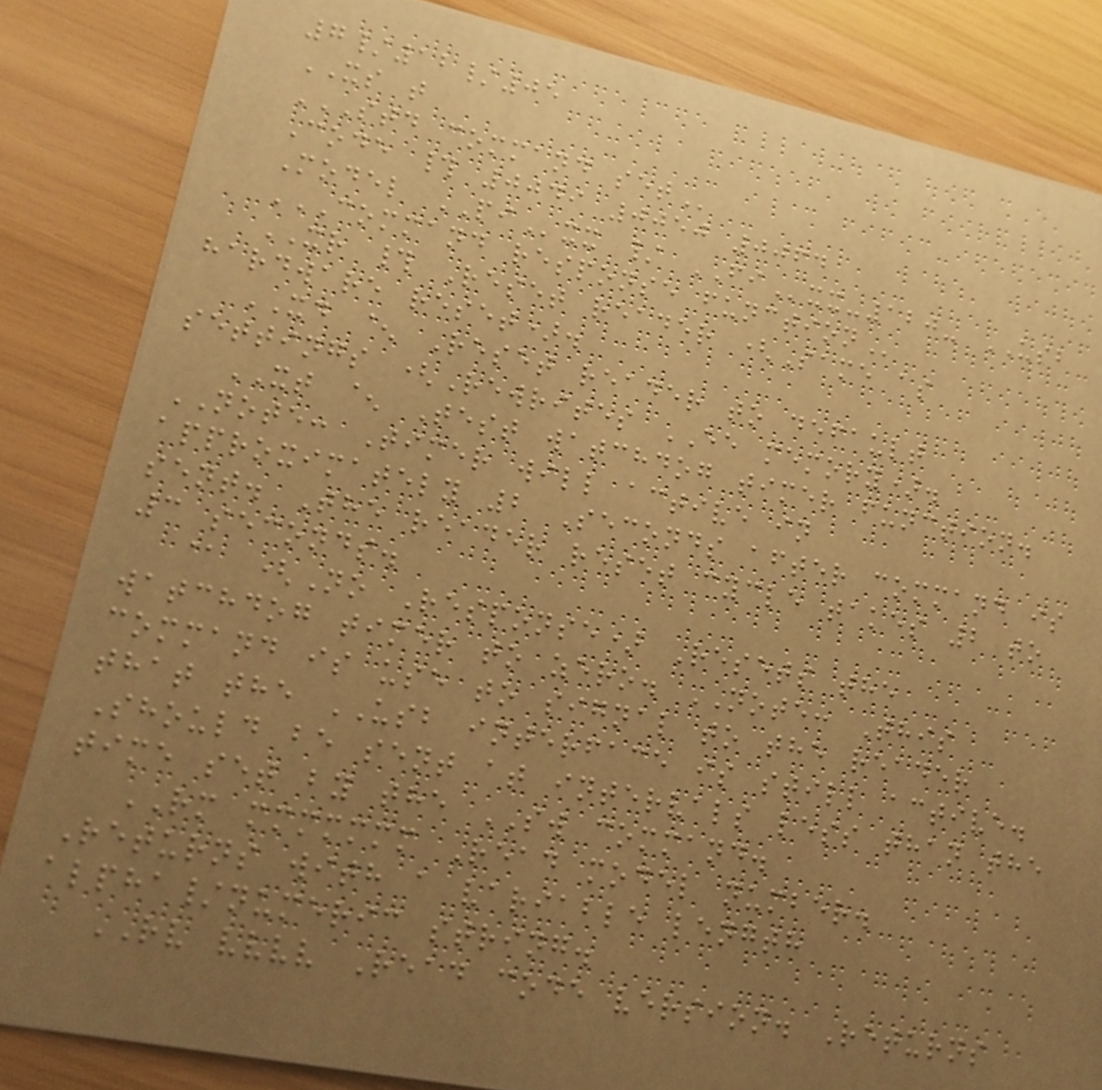7/12/05
XS t
STD COMMAND SET
Code # 0049 0050 0064
Model PIxx / FIxx-120- USB
COMMAND RESPONSE FUNCTION
XR # Reset reader (Same as
hardware reset).
XD ^ Reset reader to default
settings (Rewrites EE memory).
XT ^ Test watchdog timer function.
NOTE: Timer will active in
approximately 2 Seconds after command is
sent. The reader reset cycle takes 2 to
3 seconds.
@ (No Response) Resets the
watchdog timer to zero. NOTE: This
command is use to signal to the reader
that the USB interface is still active.
Should be sent at intervals less than the
time set by the SW command.
RM mmmmmmm Read model number.
Returns with a variable length
alpha/numeric string.
RV vvvv Read code version. Returns
